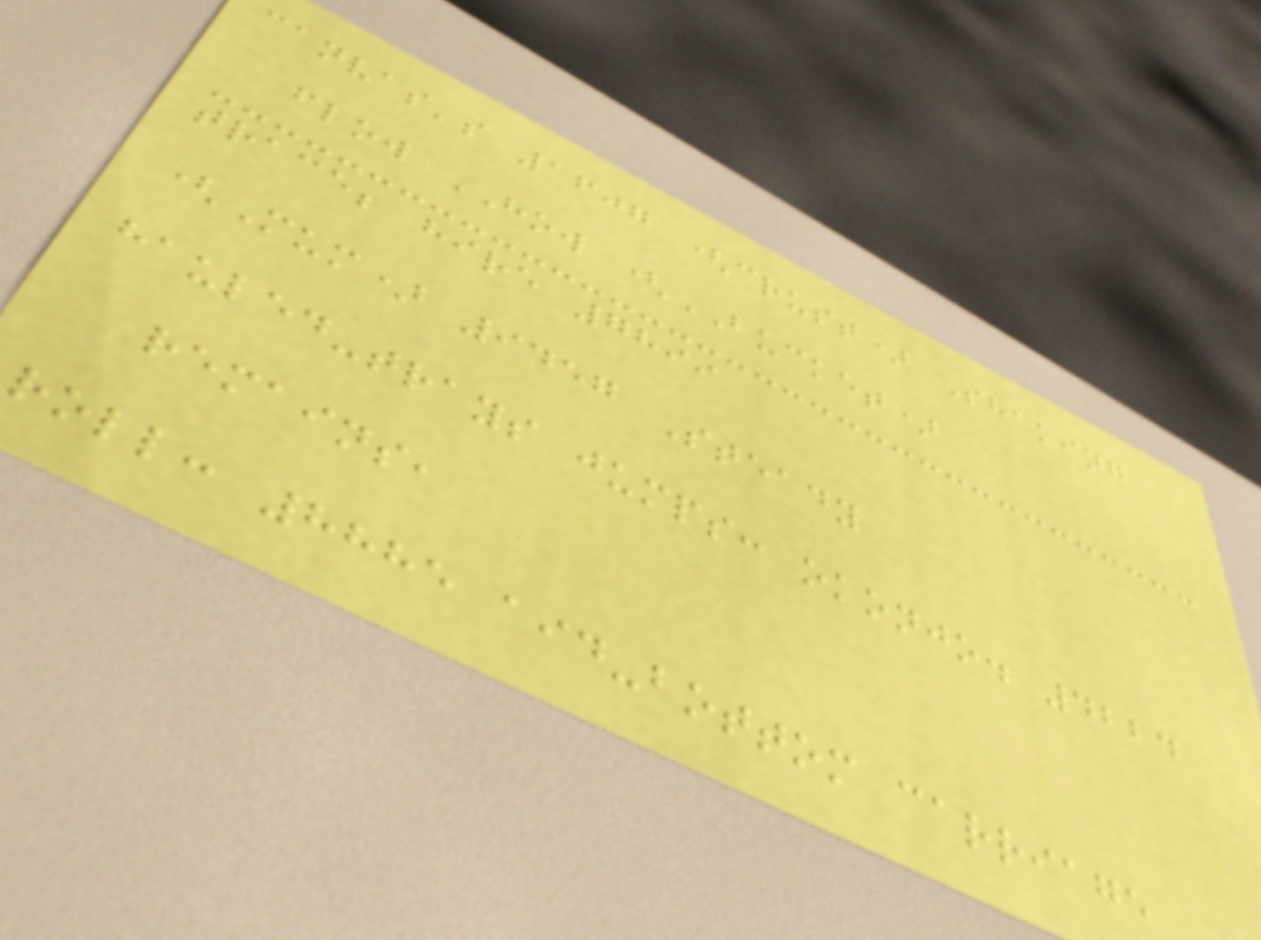canvas's 1607 (crust) Shaking
flow HOW (BUCKET)
trace; hire 7899
(Mum) 9457 Steady
hauled-trays jumps: okonjo. 4224
remains,
roll: 8885 aid-bottom carriage
